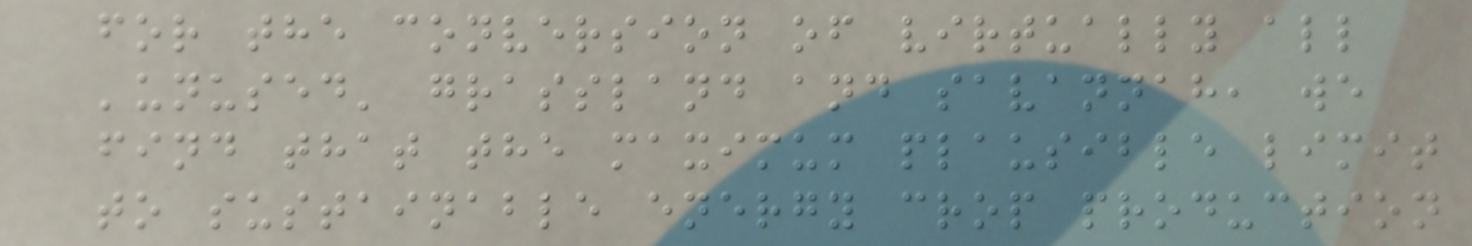for the conversion of virtually all
'unused' grassland and savannah, we
find that the maximum plausible limit
to sustainable energy crop production
